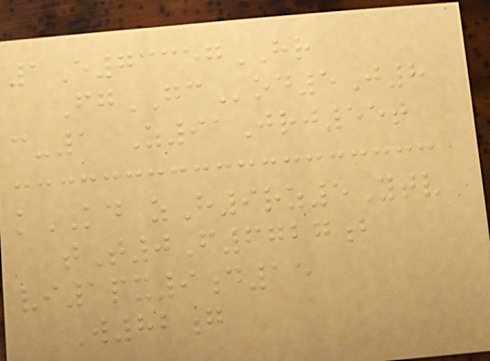1E73357HR
FgGCod5J8
c-1 Z91Jrj55t
kKD zH9rz5Ytv
tT0F6727b
vi1px9d15
W82g
